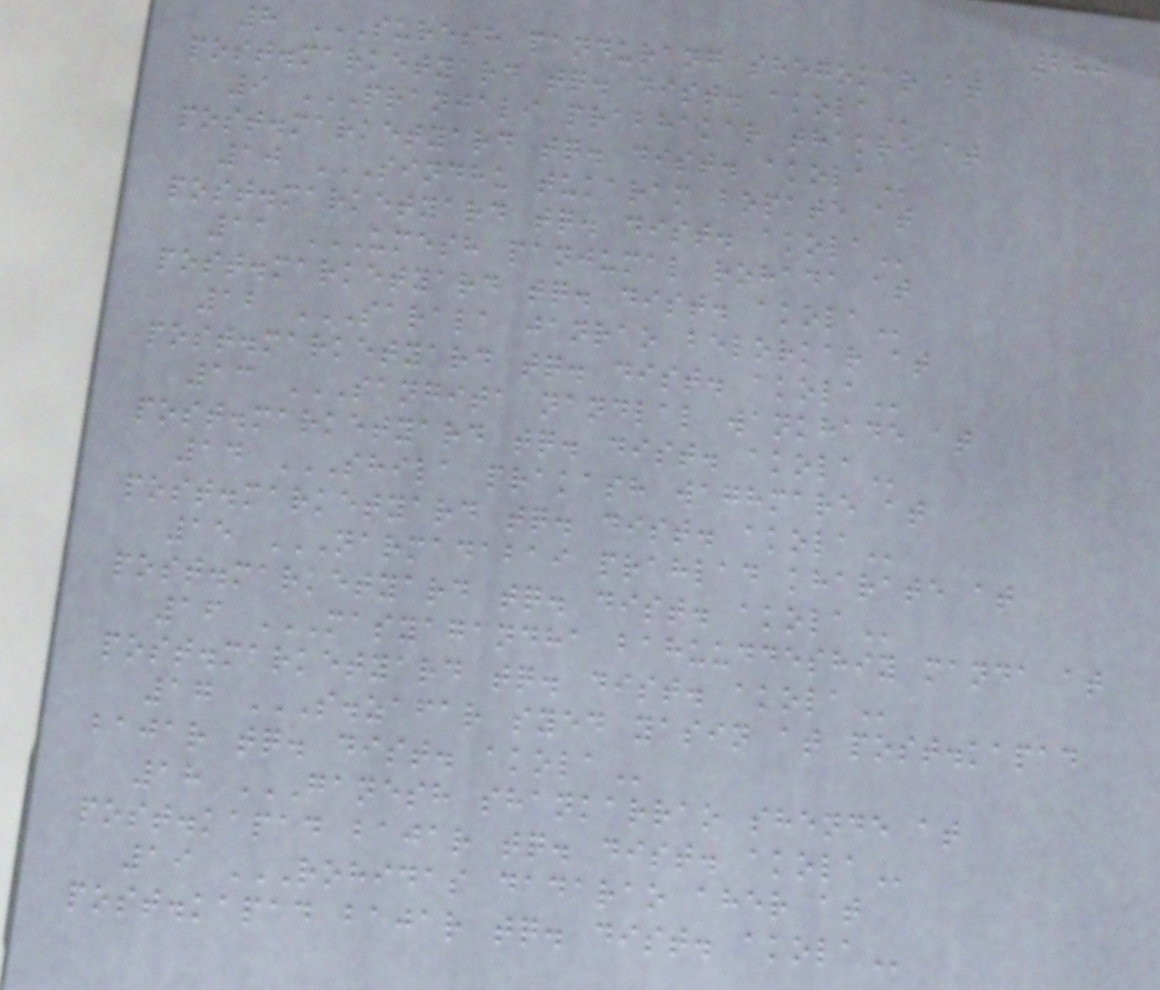280
8 SURESH PANDURANG SHEGOKAR AT
POST.MARKETYARD TQ. DIST. AKOLA
9 PRANJALI PRABHAKAR THAKRE AT
POST.MARKETYARD TQ. DIST. AKOLA
10 SINDHU TUKARAM BOPATE AT
POST.MARKETYARD TQ. DIST. AKOLA
11 UMESH PANJUMAL ROHADA AT
POST.MARKETYARD TQ. DIST. AKOLA
12 SARALA JANRAO BELORKAR AT
POST.MARKETYARD TQ. DIST. AKOLA
13 SANGITA NANDLAL WANKHADE AT
POST.MARKETYARD TQ. DIST. AKOLA
14 SHILA PRAKASH WAGHMARE AT
POST.MARKETYARD TQ. DIST. AKOLA
15 NARMADABAI PRAHLAD KHARATE AT
POST.MARKETYARD TQ. DIST. AKOLA
16 MASYAGANDHA BAHUUDDESHIY MANDA AT
POST.MARKETYARD TQ. DIST. AKOLA
17 S.ZAFAR SYED YASIN AT POST.KAPAD
BAJAR TQ. DIST. AKOLA
18 GANESH SHANKARRAO SHENDE AT
POST.KAPAD BAJAR TQ. DIST. AKOLA
19 ROHIDAS DADARAO AHER AT
POST.KAPAD BAJAR TQ. DIST. AKOLA
